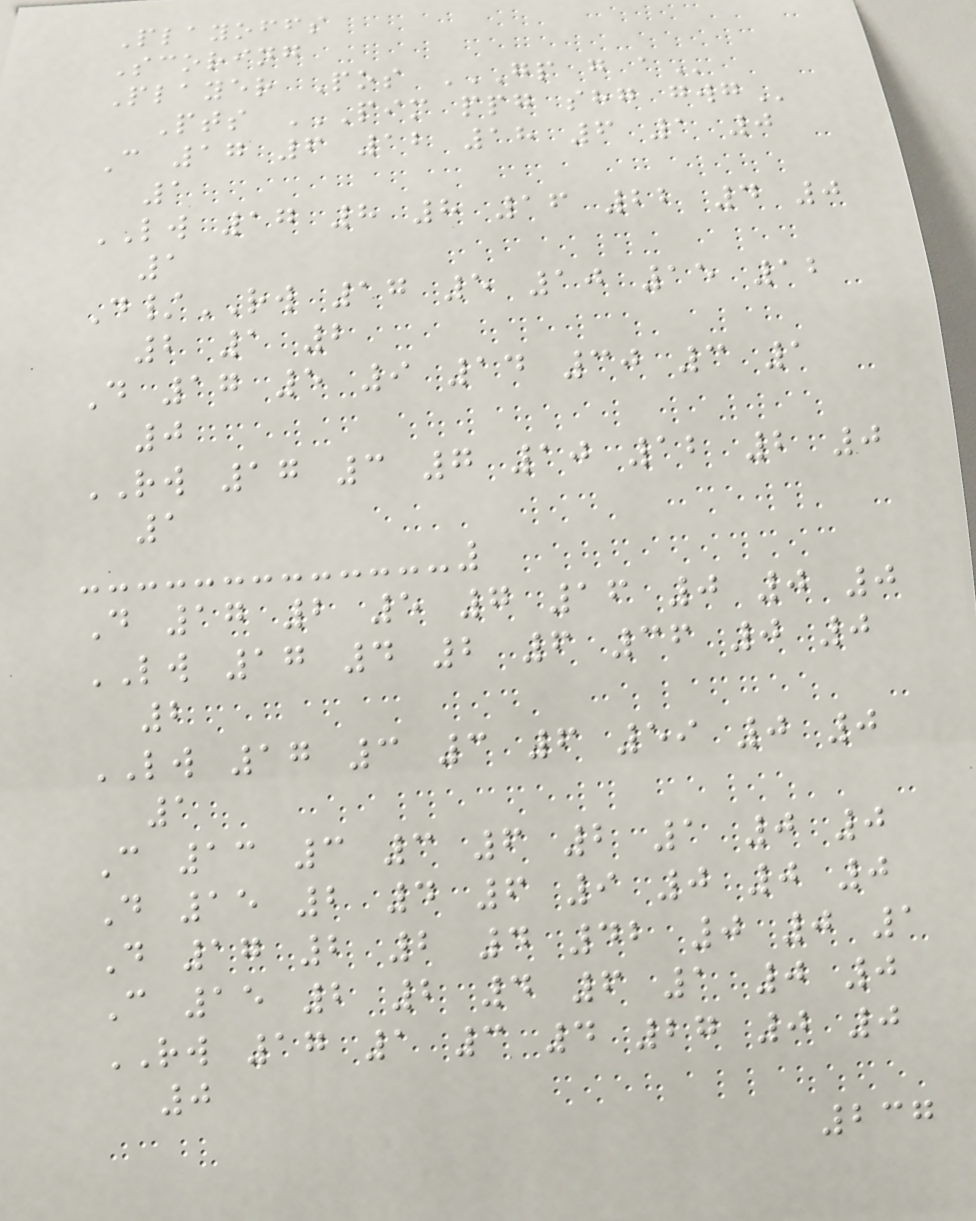Playoffs
Scoring
Player Pos GP G A
Pts PIM PPG SHG GWG
C 17 6 12 18 6 1 0
1
LW 17 8 8 16 22 4 0
1
D/RW 17 5 10 15 12
2 1 2
D 17 5 9 14 30 3 1
0
RW 17 3 7 10 12 2 0
1
D 17 2 5 7 16 0 0 0
LW 17 4 2 6 36 0 0
2
LW 17 3 3 6 59 0 0
1
C 13 3 3 6 2 1 0 0
D 15 2 4 6 9 0 0 0
D 17 2 2 4 42 0 0 1
C 15 2 2 4 6 1 0 0
RW 17 1 3 4 27 0 0
0
237
